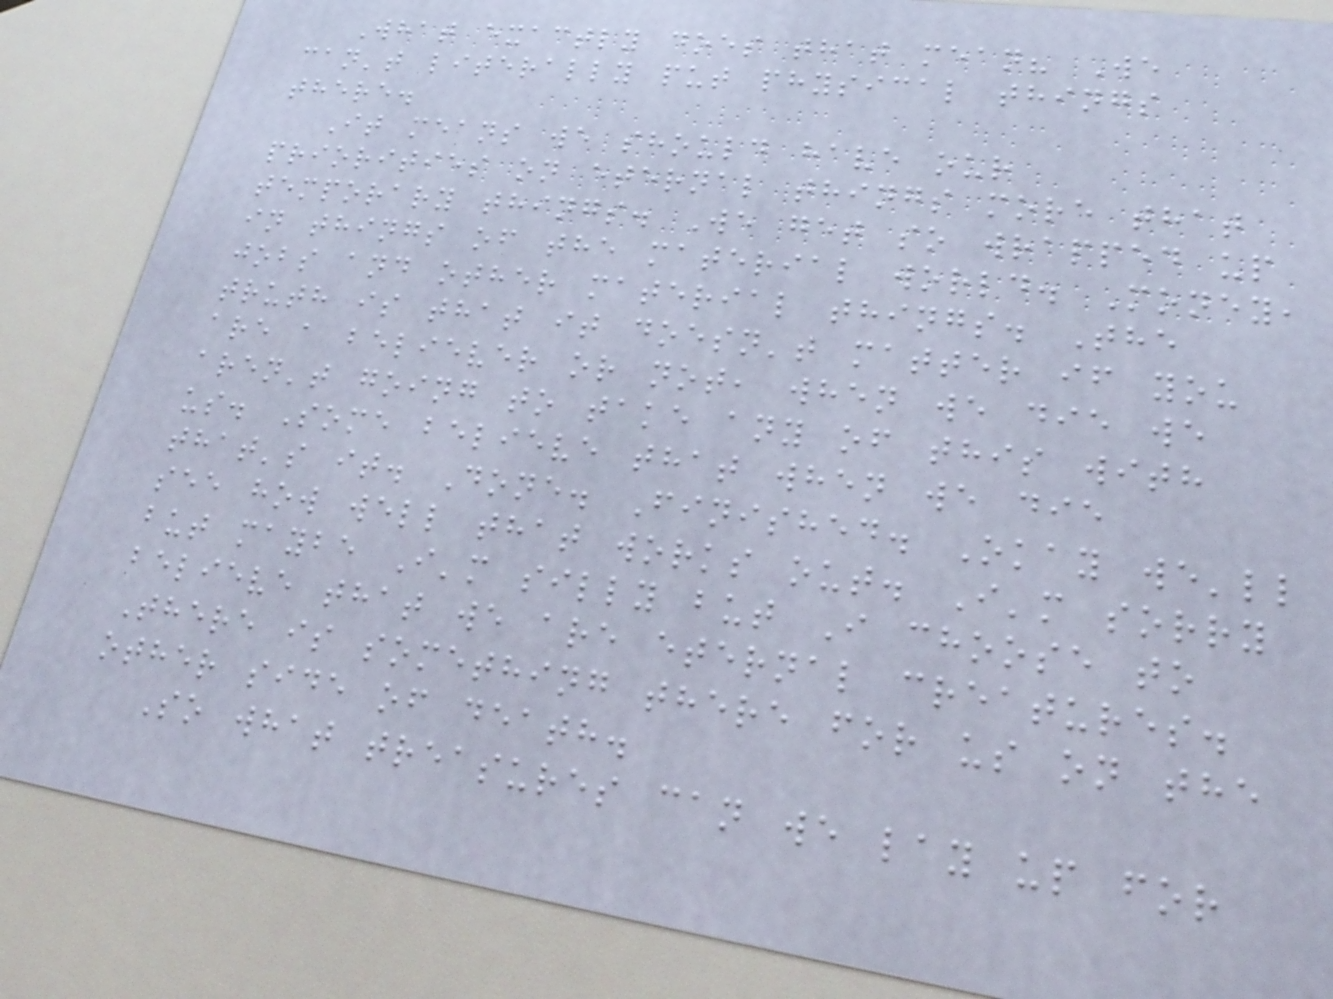What exactly does that mean? We
can't literally put physical things
there.
It means we should have our
priorities on eternal things more that
temporary things. We get so wrapped up
in things of the material world. Money,
jobs and other material things. The
truth is that it doesn't matter if you
are a believer or not, when we die we
aren't going to take any of this with
us. Some believe that when we die
that's it. Done. Finished. Okay we'll
see how well that works out. I'm sorry
but maybe I'm silly but I choose to
believe that we are eternal creatures.
There is something there for us on the
other side of death.
So what treasures can we lay up for
